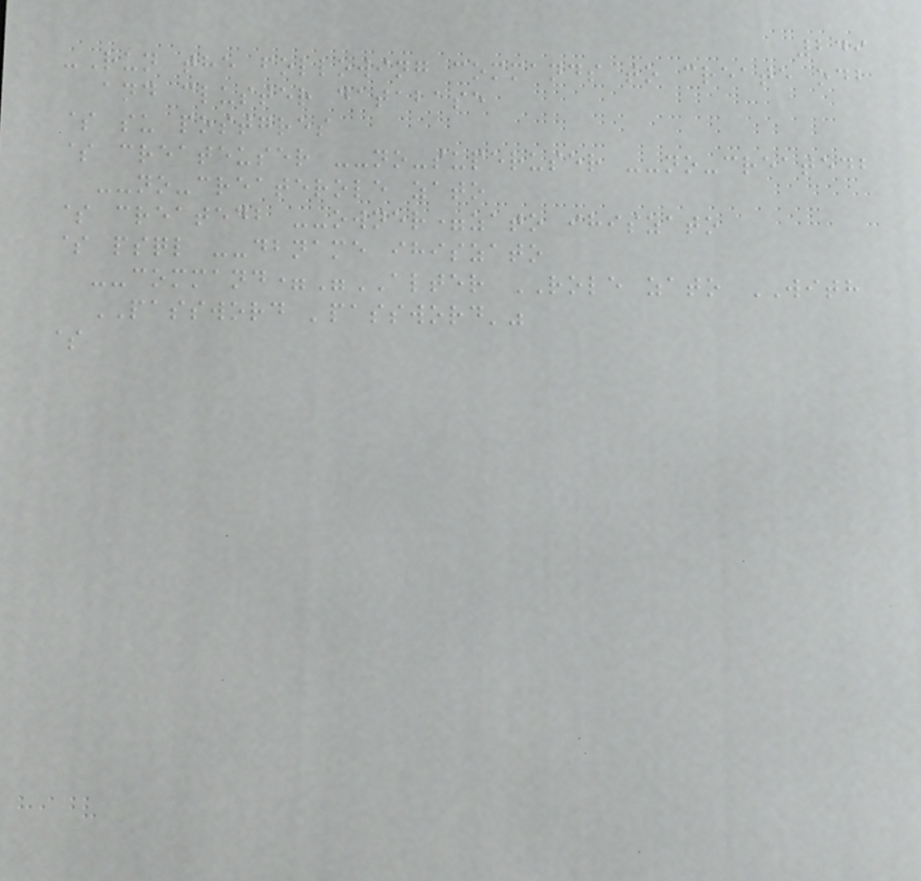249
-Run the following commands to create odb
and cluster database
$ su postgres
$ createuser --no-superuser --no-createdb
--no-createrole zato
$ createdb --owner=zato ihiszato
$ psql --dbname ihiszato
--command="ALTER ROLE zato WITH
PASSWORD 'password'"
$
